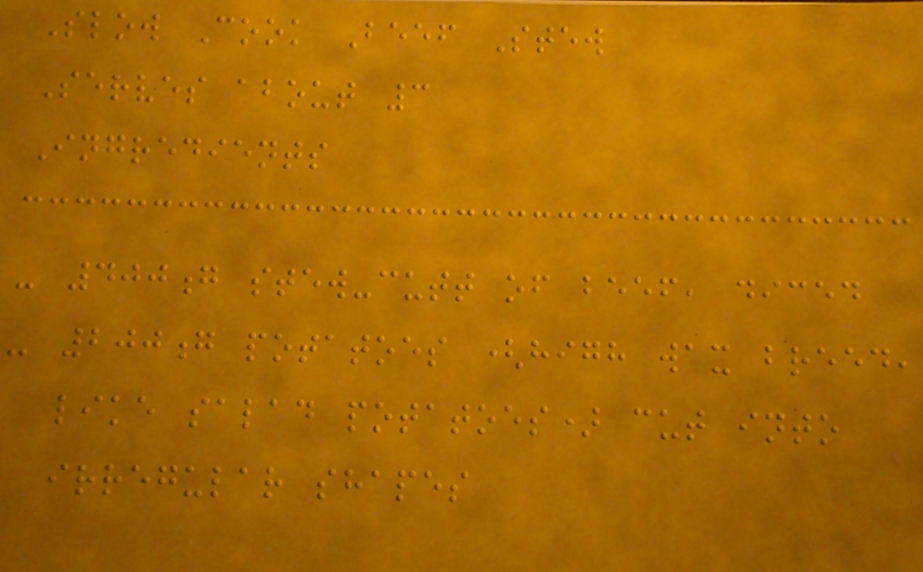Slow Cook Beef Stew
Serves about 3
Ingredients
- 400g stew-cutt of beef, diced
- 200g potatoes (high wax breed,
like salad potatoes) cut into
irregular shapes
